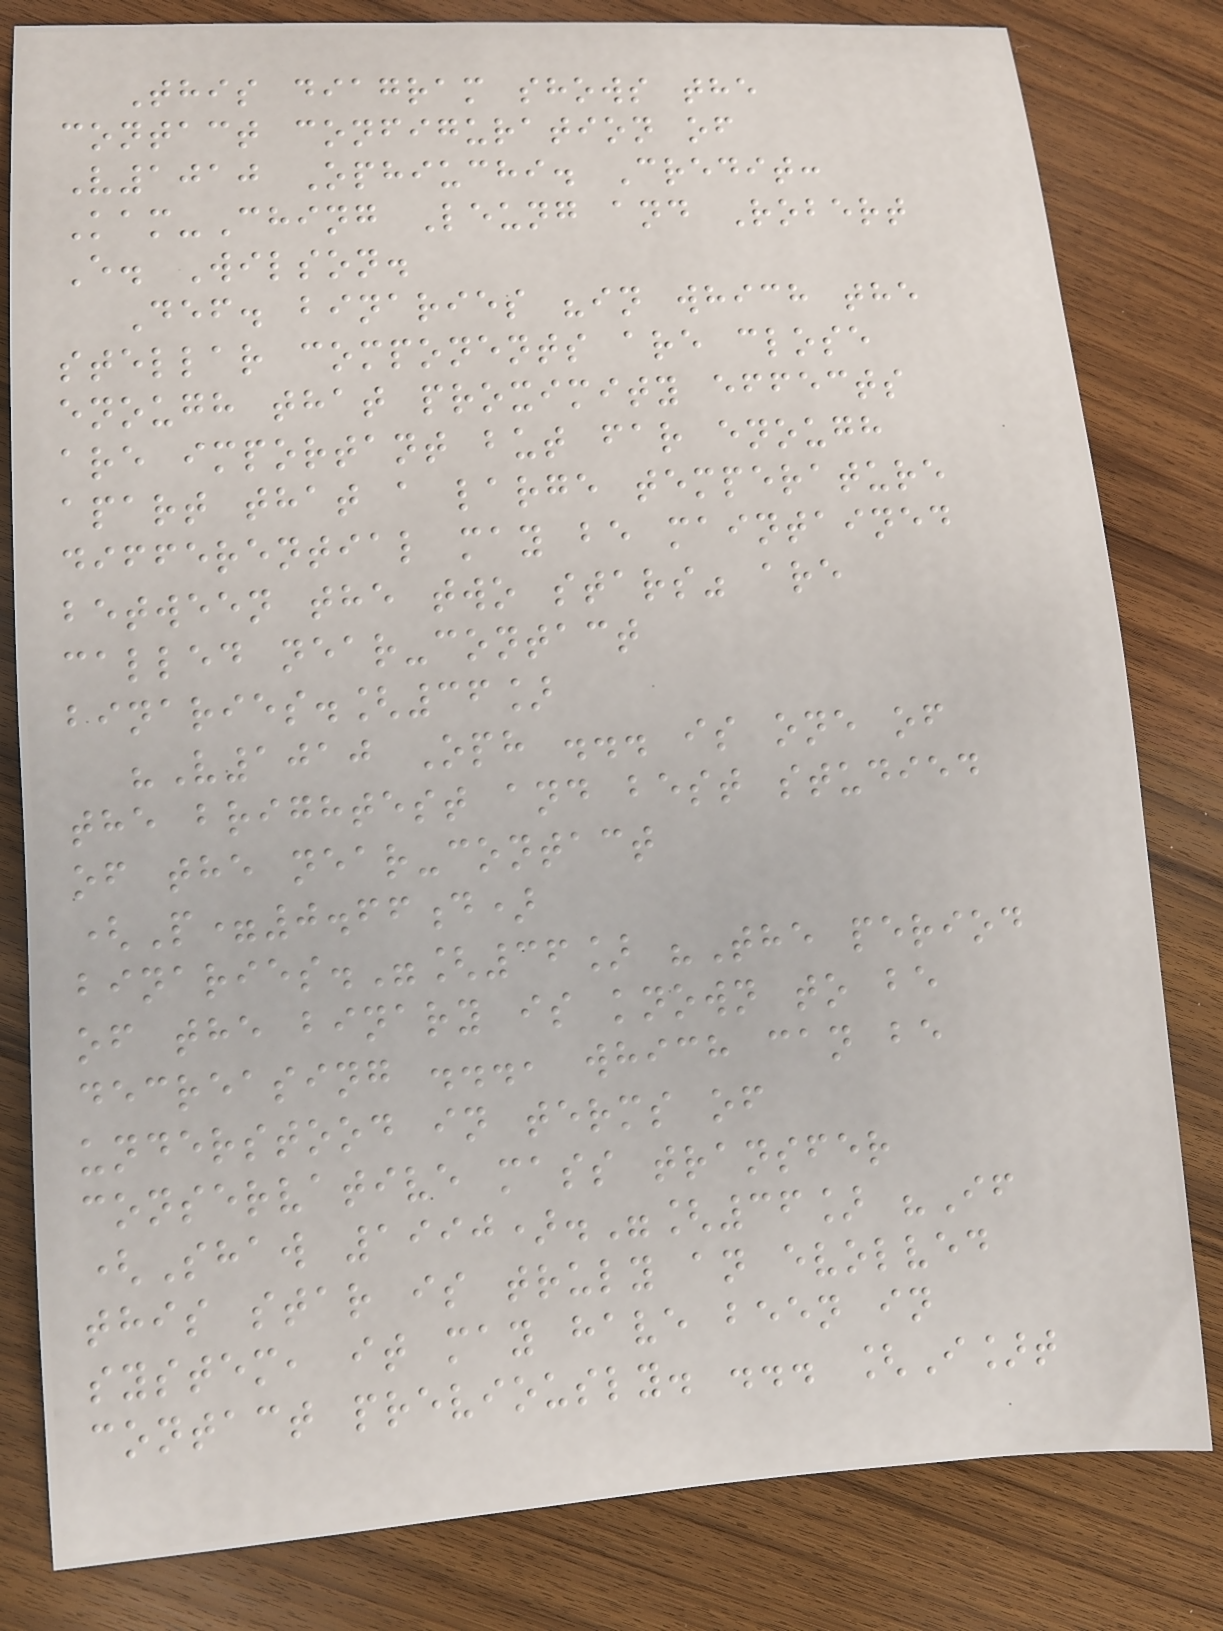This diagram shows the
contact configuration of
V1010 Ophiuchi. Credit:
Kam-Ching Leung and Robert
E. Wilson.
Def. binaries "in which the
stellar components are close
enough that proximity effects
are important but far enough
apart that a large temperature
differential may be maintained
between the two stars" are
called near-contact
binaries.[36]
"V1010 Oph ... is one of
the brightest and best studied
of the near-contact
(P=0.66d)
binaries."[36] "The period
of the binary is known to be
decreasing ..., which can be
understood in terms of
conservative mass transfer
(Shaw 1990)."[36] "If
this star is truly an evolved
system, it may have been in
contact previously. ... [I]t
